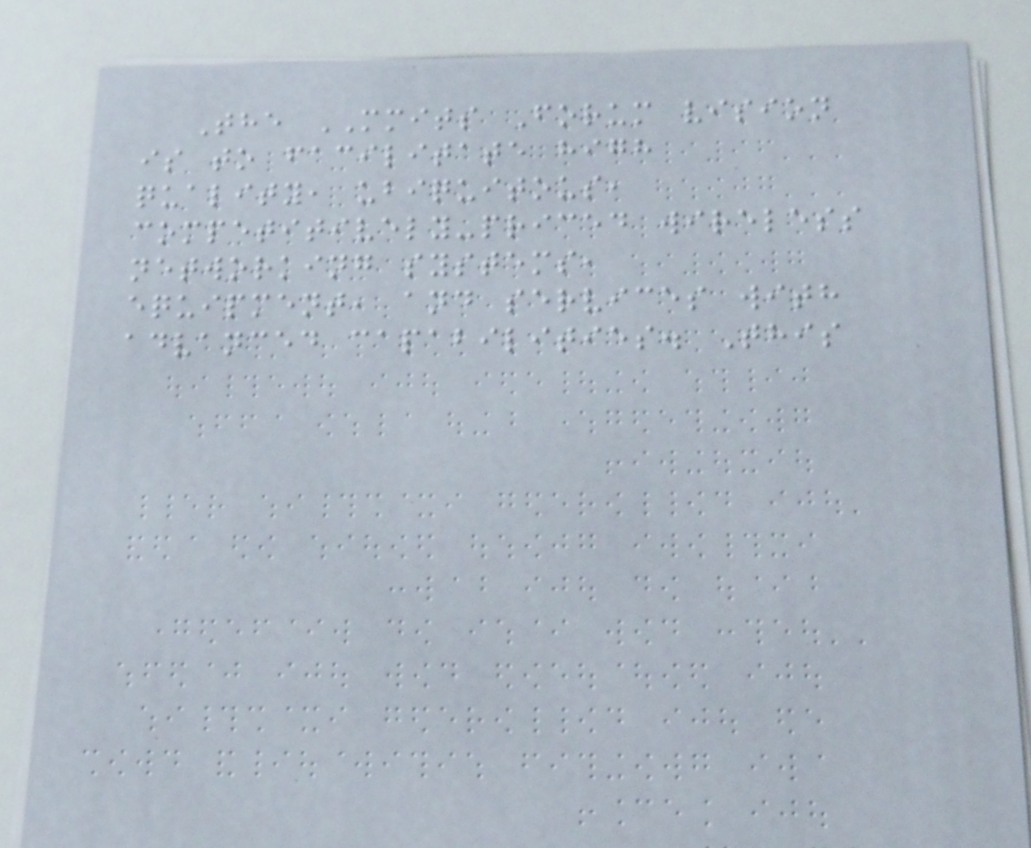The MMITS Forum vision
is to facilitate high
quality, ubiquitous,
competitively-priced wireless
networking systems,
equipment, and services with
advanced capabilities. This
